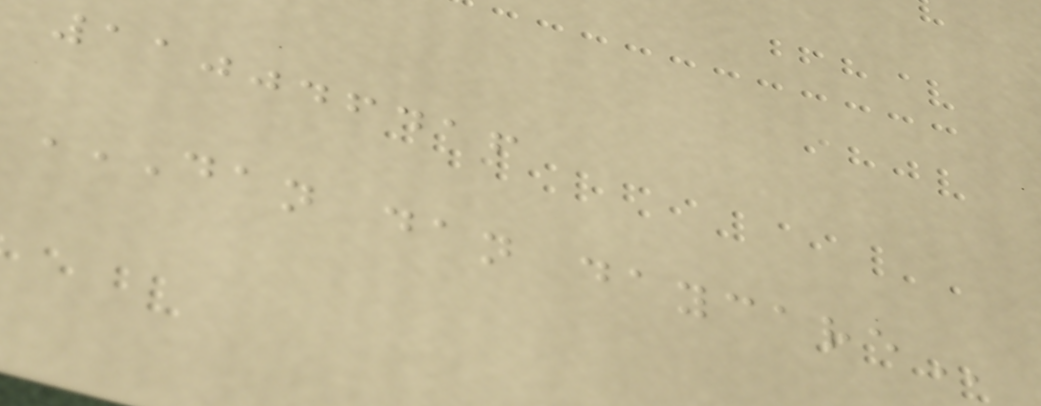110046416
DAN DAN DAYCARE
